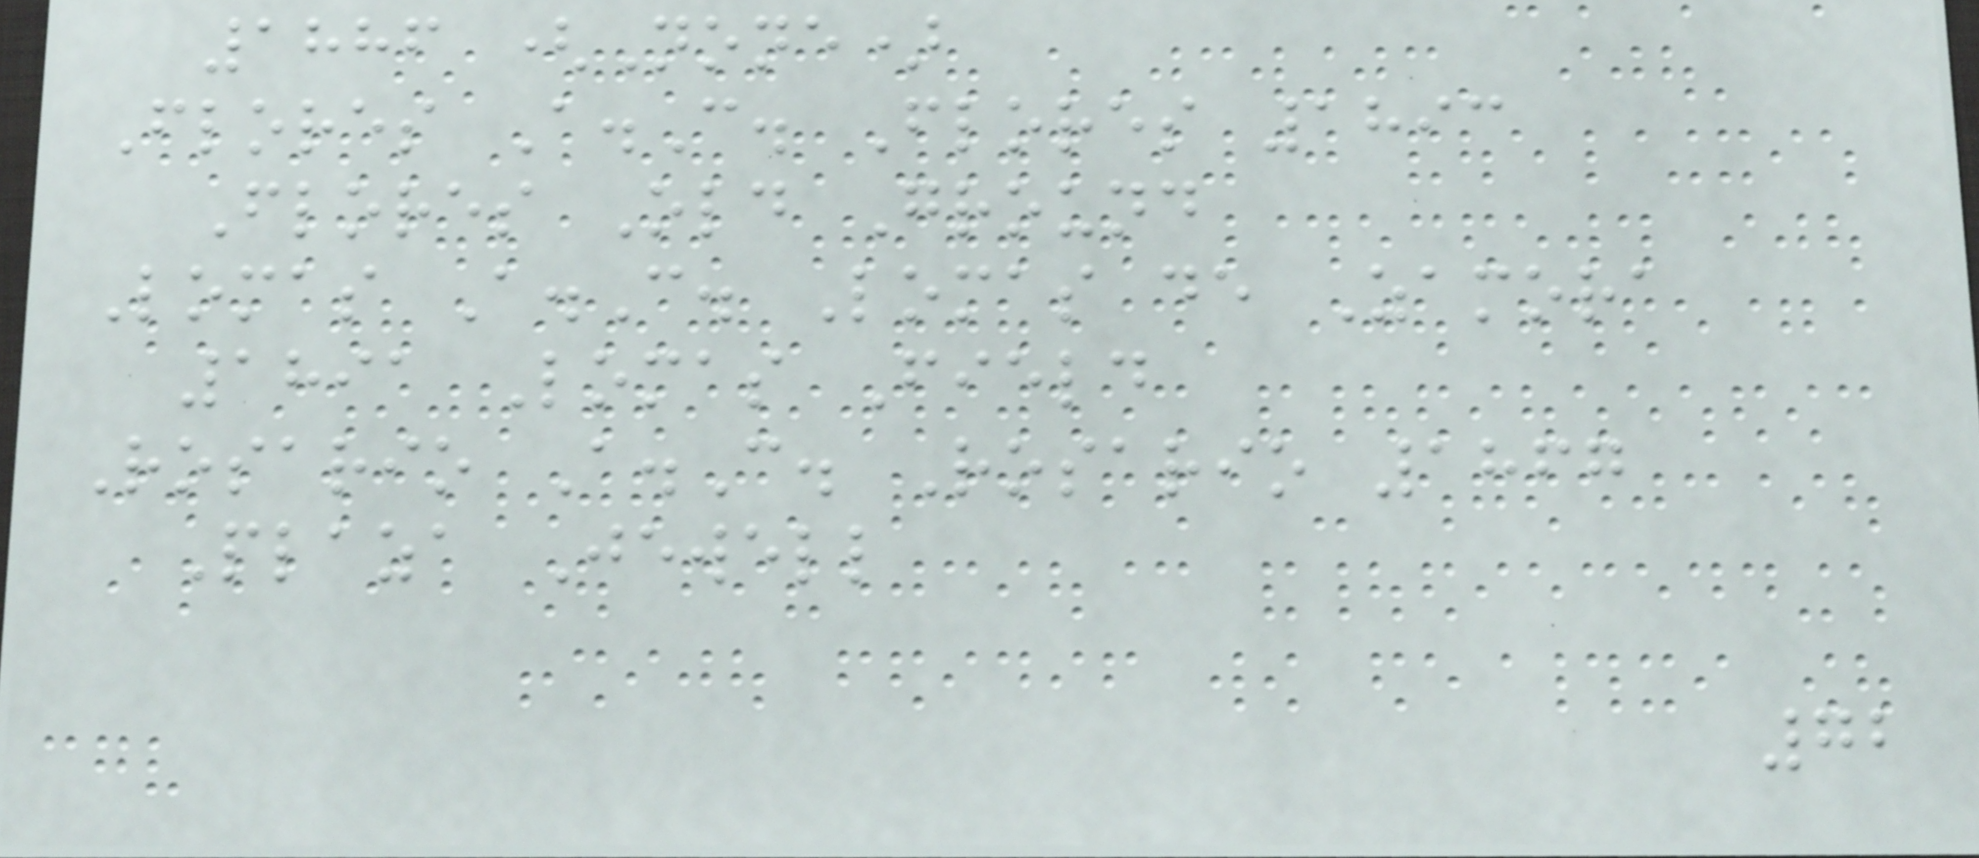1886 (None)
Flores A.C. Flores 1893
Flores Old Ground
Lomas A.C. Lomas de Zamora
1891 Lomas Field
Rosario A.C. Rosario 1867
Plaza Jewell
72
